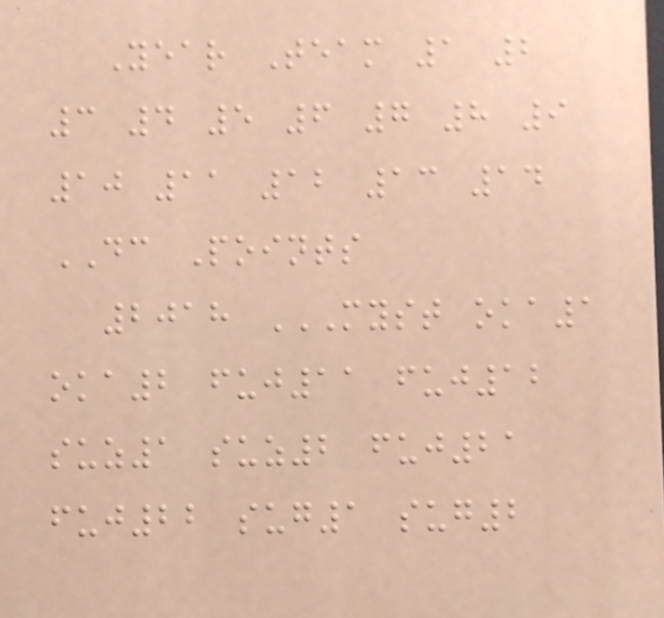Year Team 1 2
3 4 5 6 7 8 9
10 11 12 13 14
DC Points
2018 MYST OKA1
OKA2 FUJ11 FUJ12
SUZ1 SUZ2 FUJ21
FUJ22 SUG1 SUG2
